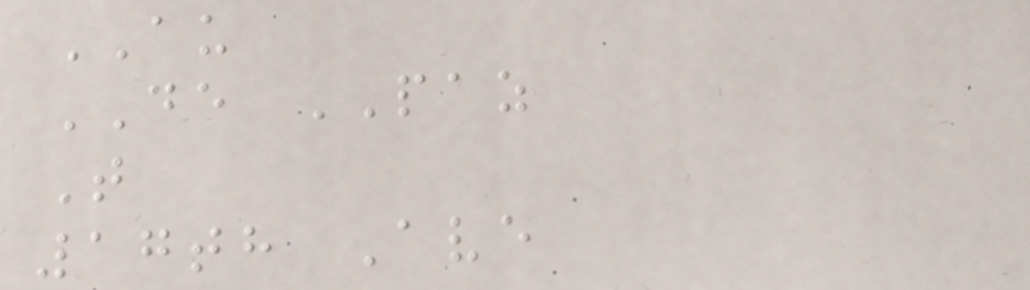AU
DE PAZ
T
17th Ave
